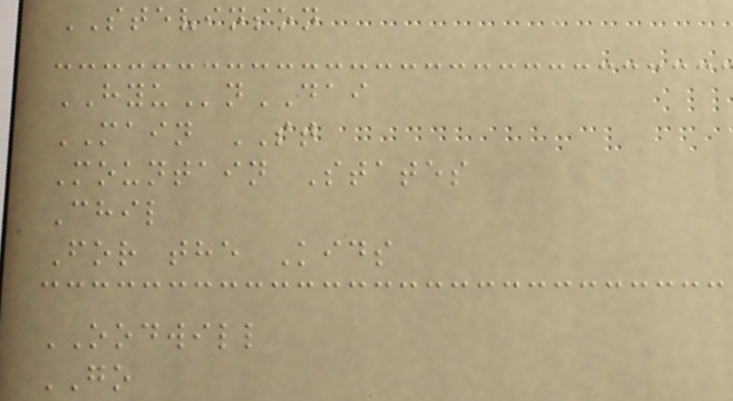STEVINSON
HYUnDAI
MAIN ST
Mountain States
Chil
For the Kids
OODWILL
GO
